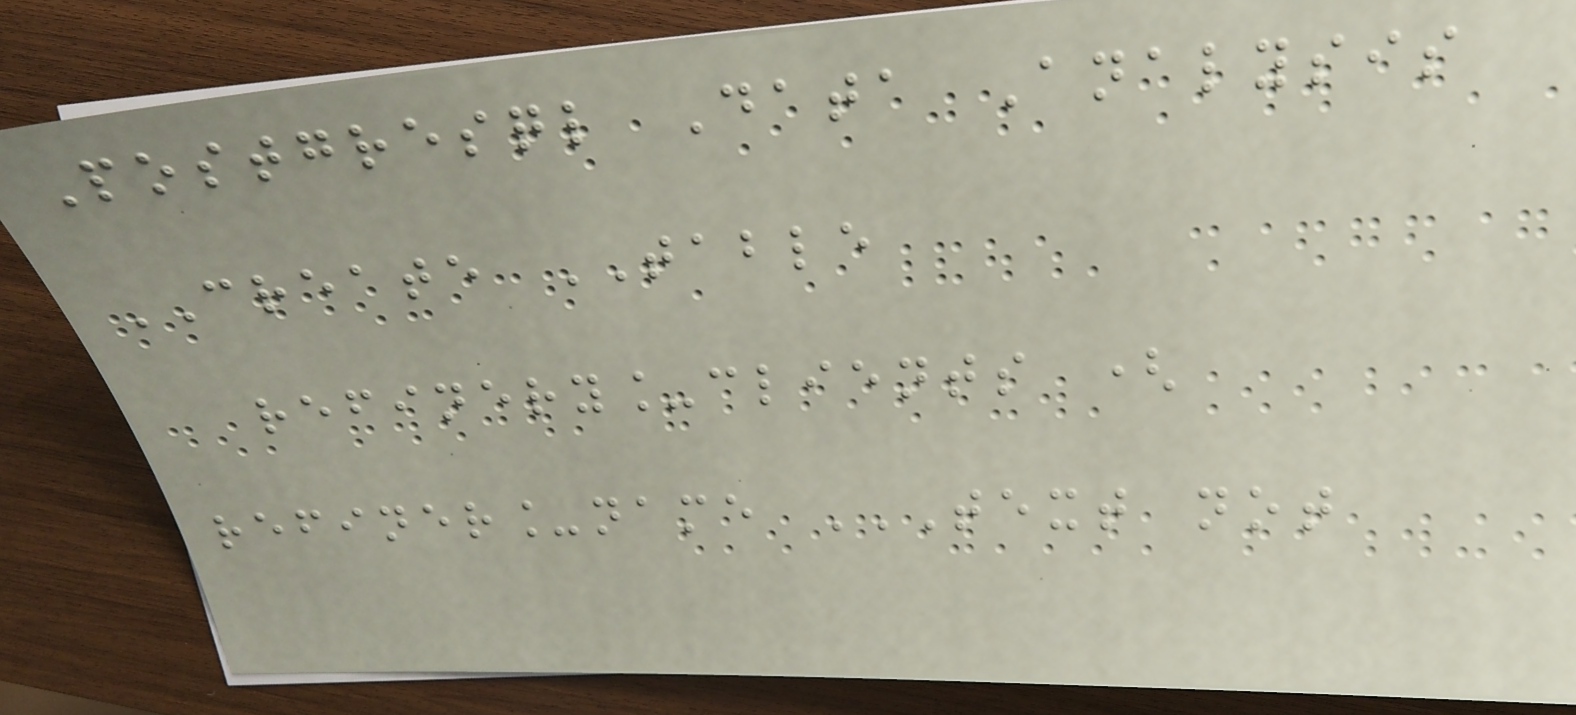Postgresql Data Analysis
CREATE TABLE
refinery_clients (
refiner_name TEXT NOT
